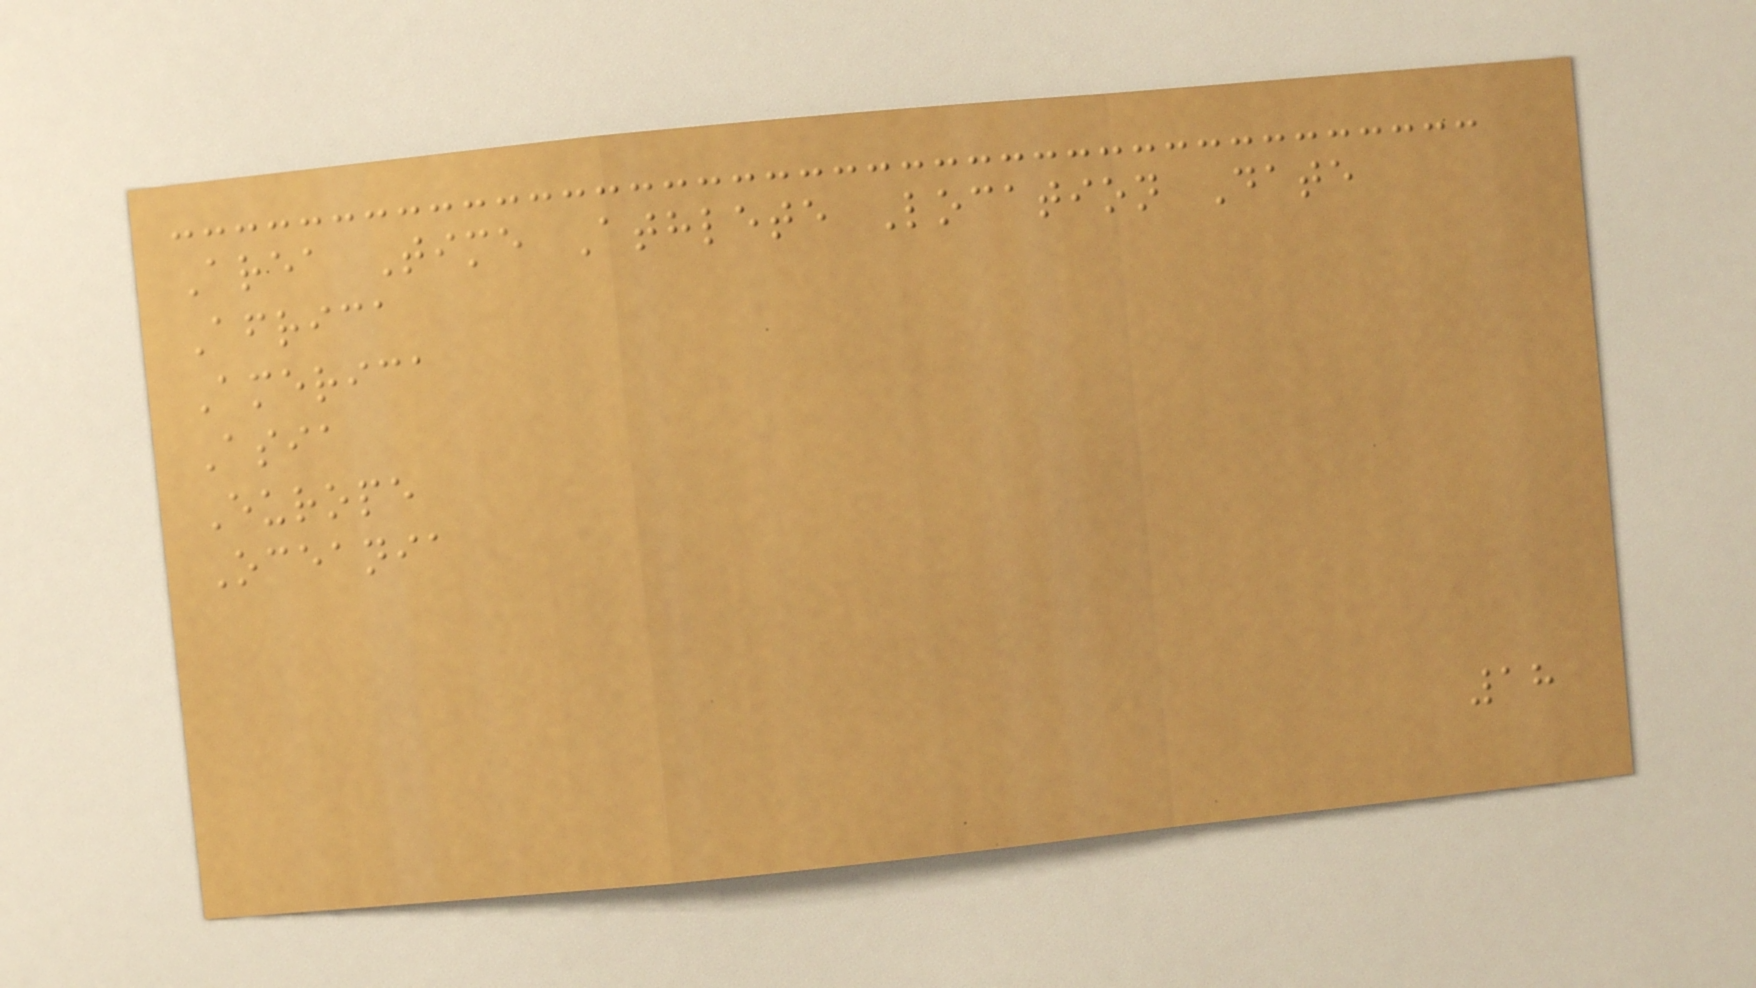Area Time Athlete Location Date
Africa
America
Asia
Europe
Oceania
18
